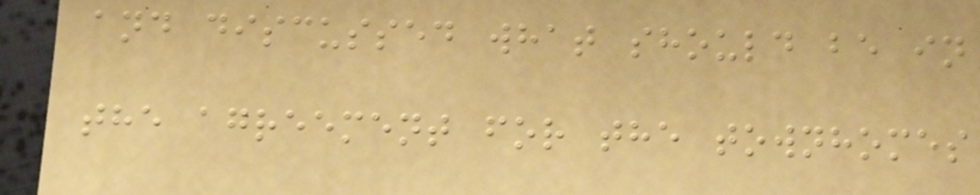and discussed what should be in
the agreement for the townhomes
